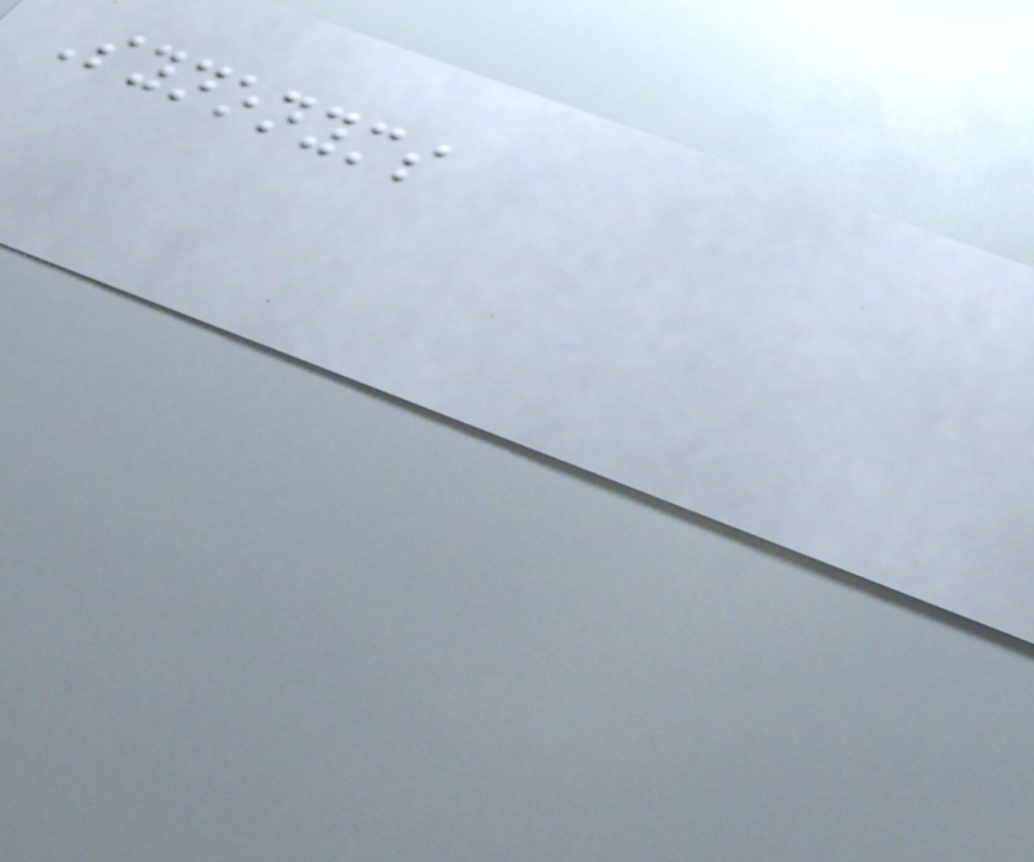Synonyms
